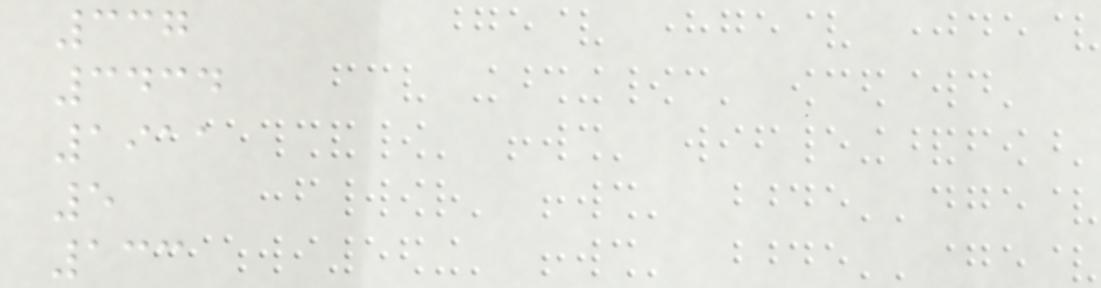337
3434
1911
5
133
